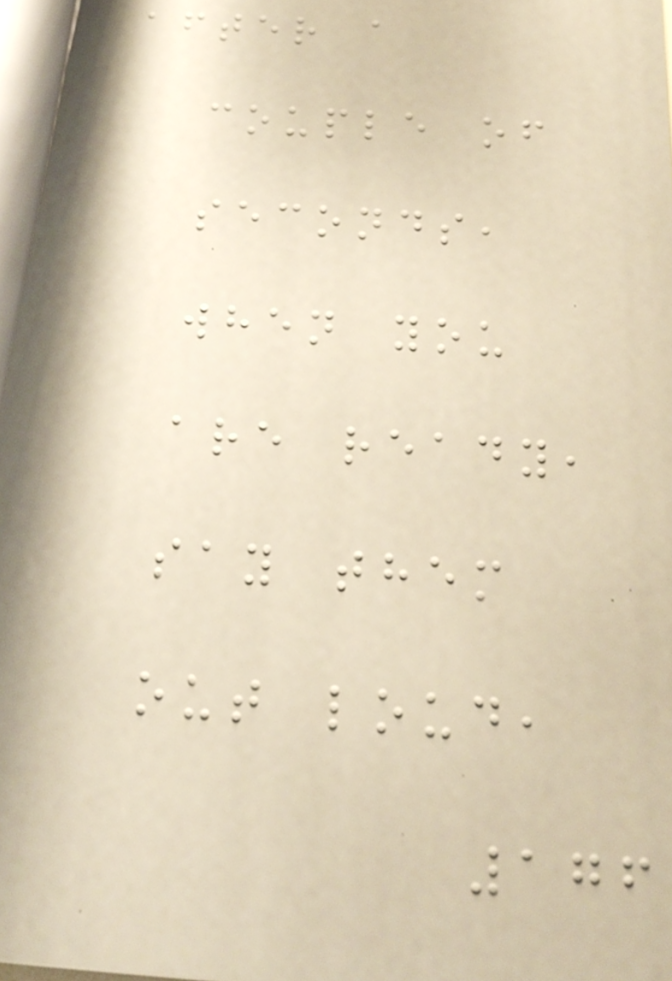after a
couple of
seconds,
when you
are ready,
say them
out loud,
176
